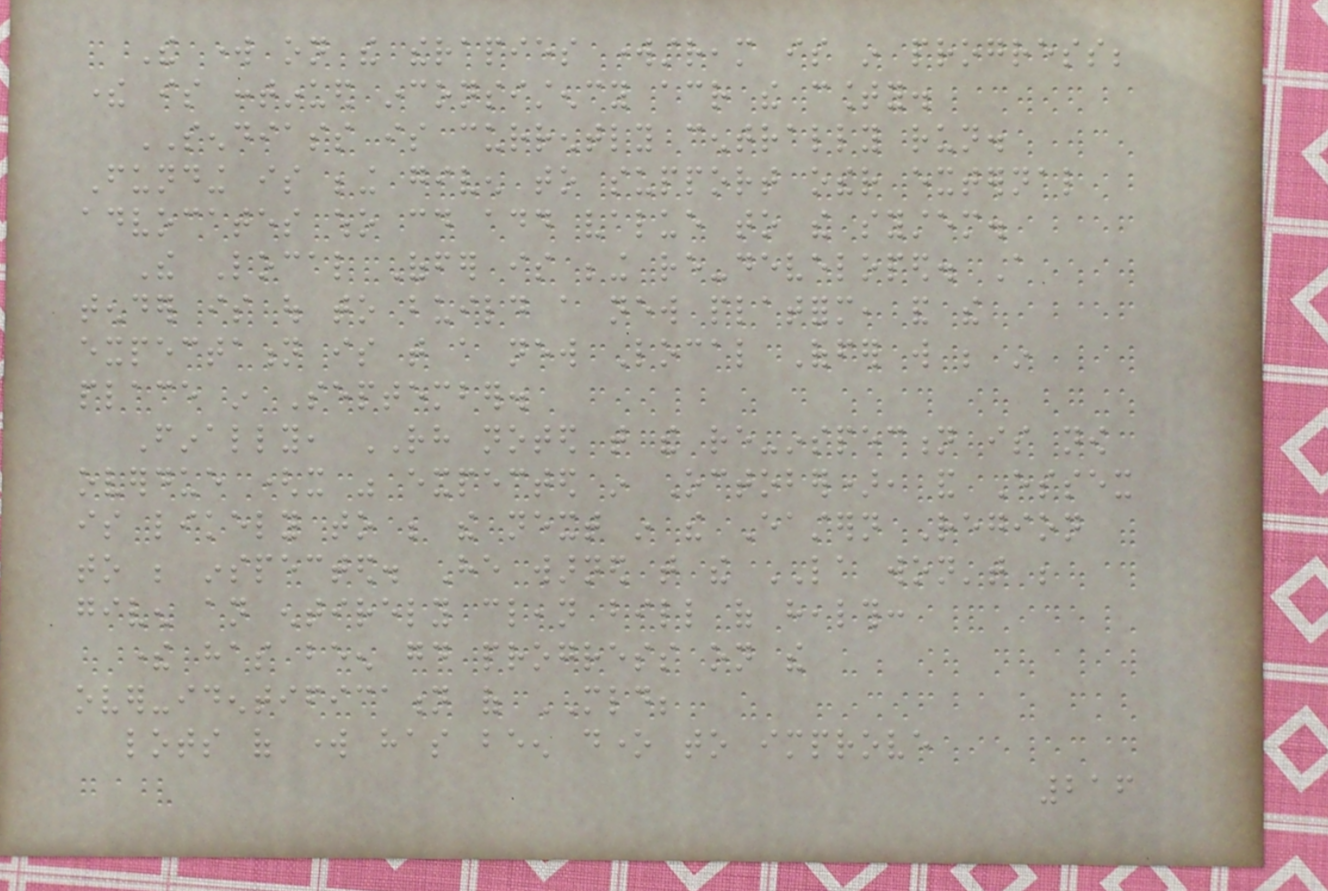The work on the therapies workstream is in progress;
there is continued inconsistency across the county.
SENDIASS is currently centrally run.
Funding is being given to support other external
advocates who could add value to the system.
The Local Offer is being re-developed. A
tender is out to build a new platform, and the
expectation is that a new Local Offer will be in
place in September.
Finally, RH noted that the re-inspection is now
overdue (it was expected in October), and Essex
is likely to be the next in the Eastern Region
to be inspected. He warned that the LA won't be
given an entirely clean bill of health:
there has been good progress on the
over-identification of MLD;
lots of work has been done to improve
216
